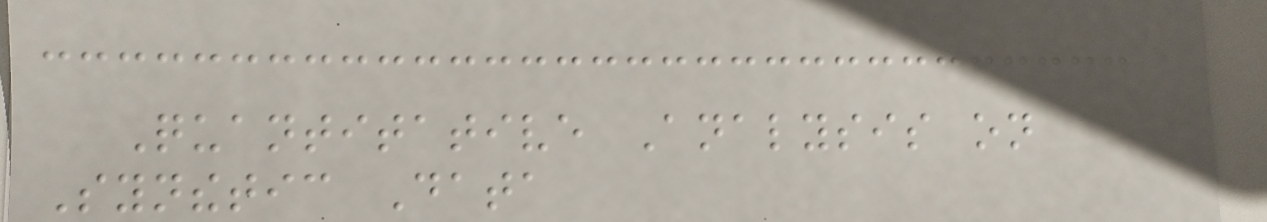Quantitative Analysis on
Synthetic Data
